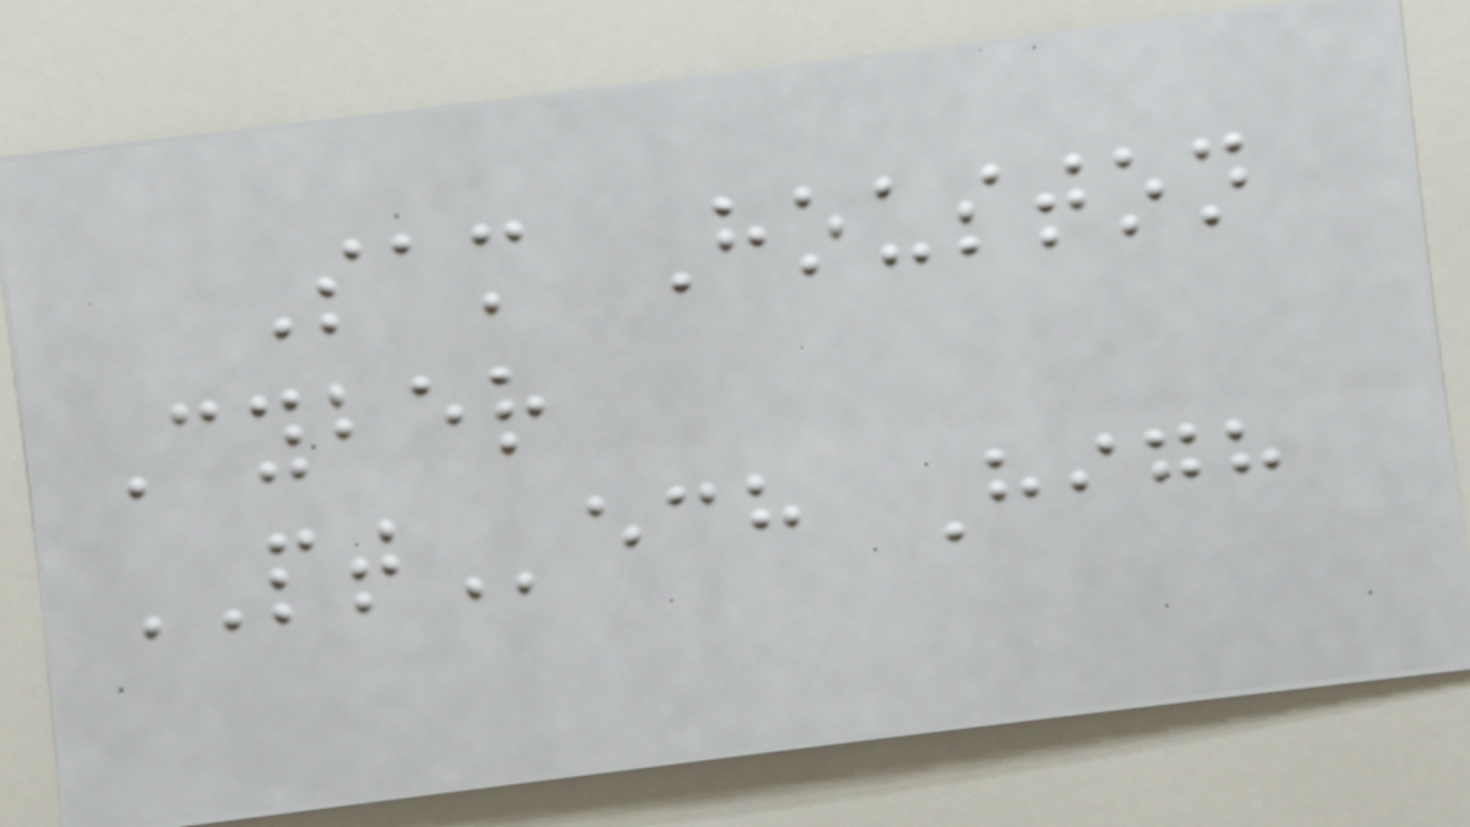Sam Houston
Cyber
PTech High
